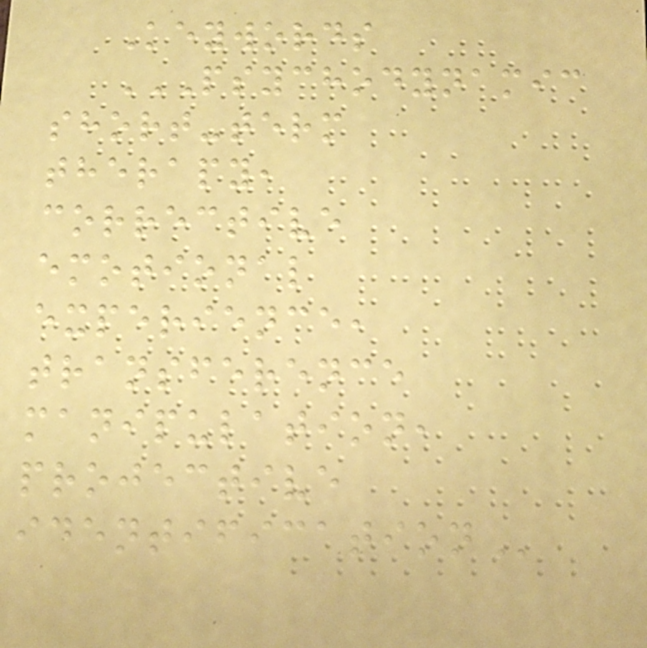Keywords
PSYCHODYNAMIC
SHORT-TERM
THERAPY,
CORRECTIVE
EMOTIONAL
EXPERIENCE,
TRANSFERENCE
MANIPULATION,
PROJECTIVE
IDENTIFICATION
